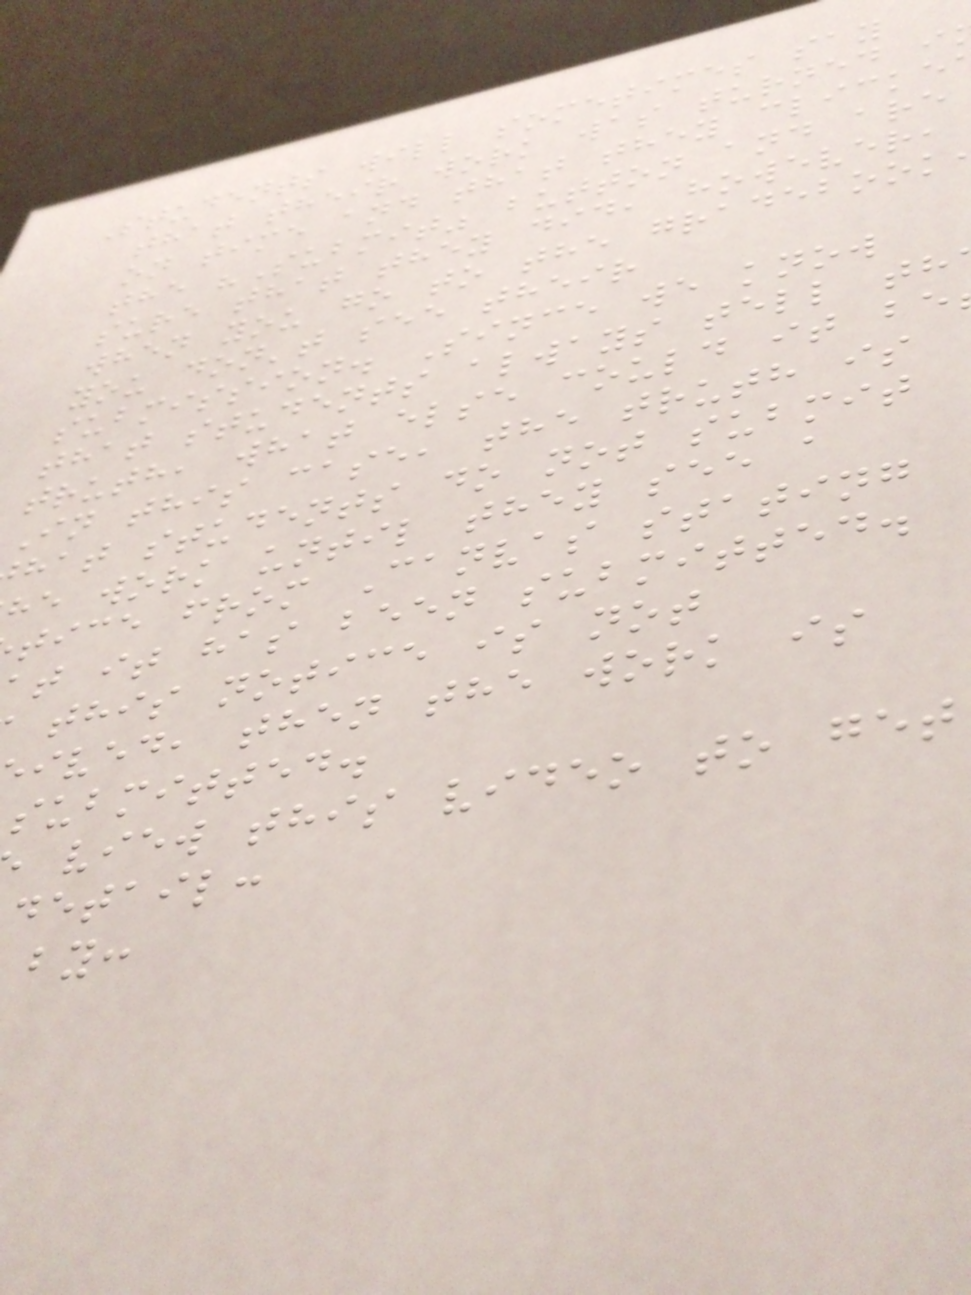Students will sometimes say
that their work was turned i
on time and that they clicke
the "Submit" button and are
sure that they did, however,
when you go to the gradebook
you don't see their
submission. Since we know
that students always tell th
truth, what else could it be
In this case, the truth is
hat students do not submit
he work until they see a
tice from Canvas stating
t it has been submitted.
this notice is not
ived, then the work is
submitted.
view this video to get
detail:
